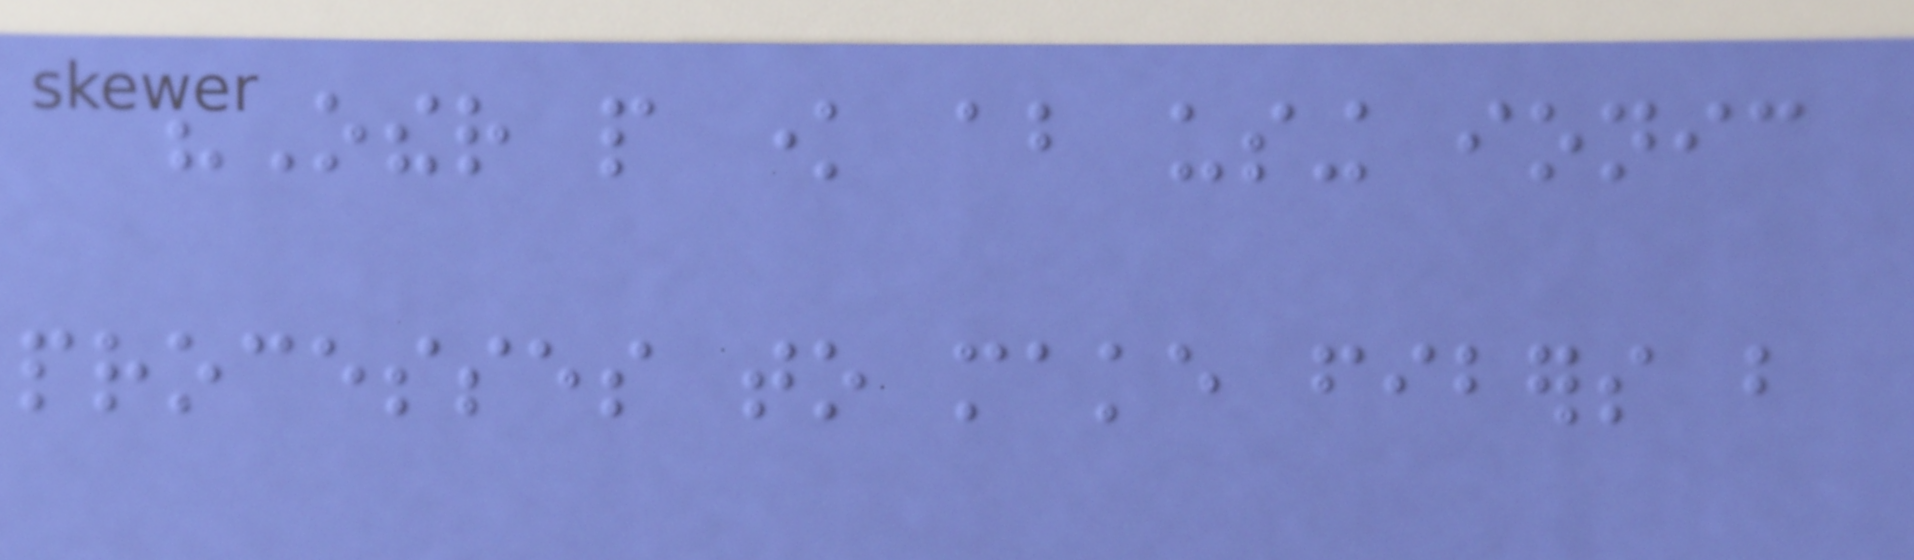"Other people know about using ionic
processes to make fibers but
